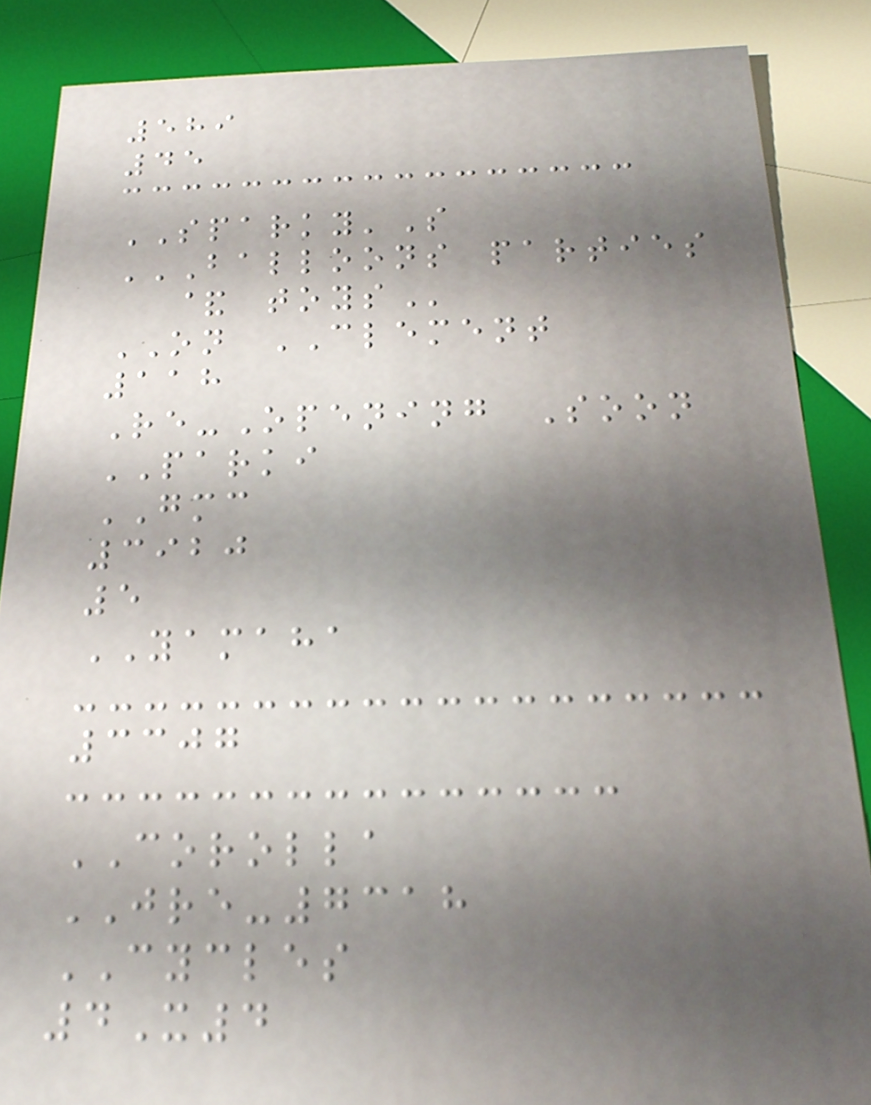589
45
SPARKY'S
BALLOONS PARTIES
& TOYS
ON CLEMENT
118
Re-Opening Soon
PARKI
GMC
3920
5
YAMAHA
3307
COROLLA
JRE-7318
CYCLES
4X4
